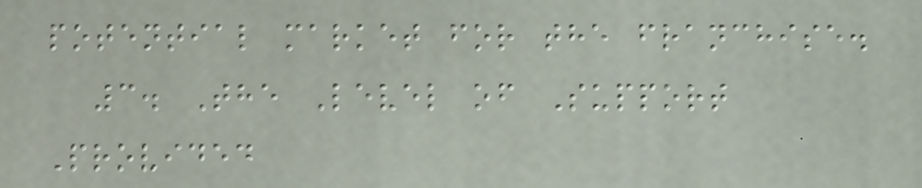potential market for the franchise.
3. The Level of Support
Provided
